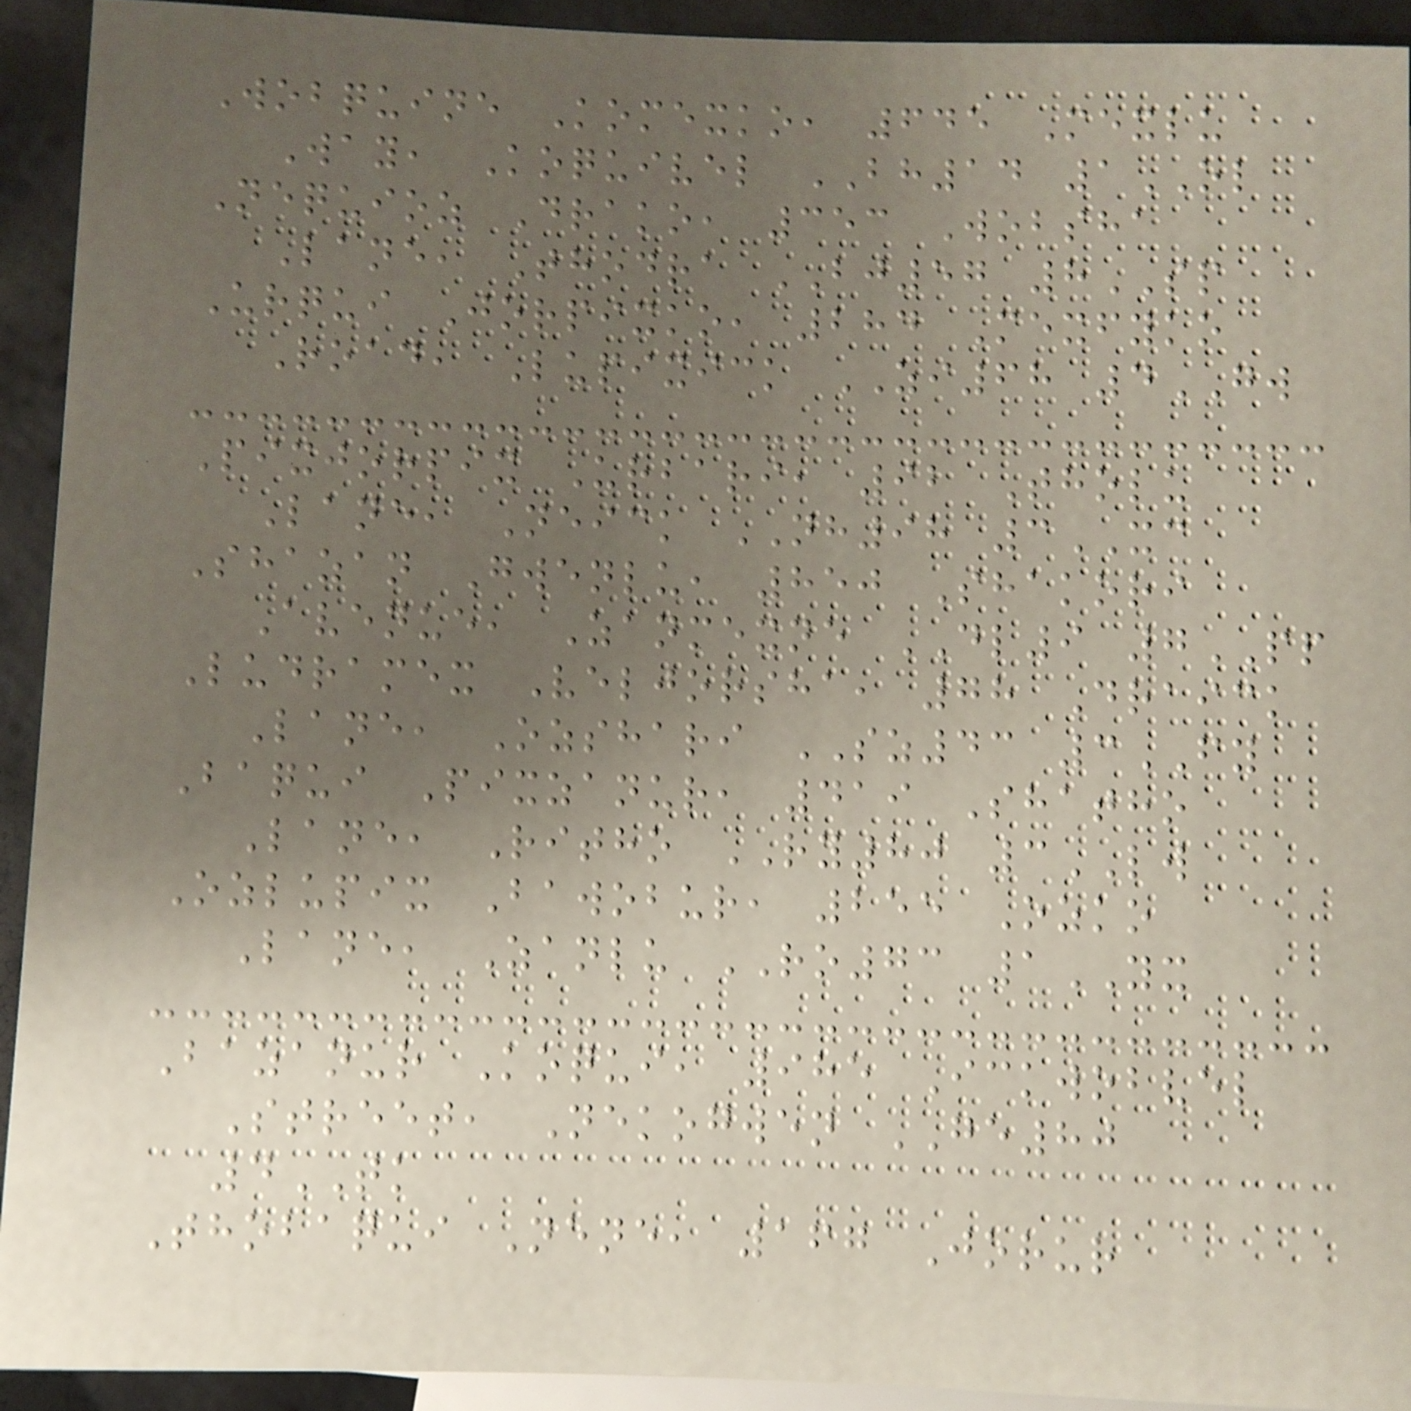Wobquine Komexko, 645 Mexlu
Way, Koquivel BH14 1OL
Nequioz Drako, 353 Wobsha
Lane, Thodra BJ57 8SP
Urqui Jorpixko, 284 Mexfyko
Road, Lupixick ZI68 4GW
Pixjorpix Urbari, 92 Tholu
Lane, Neick NH98 3XC
Shazan Gwenlu, 850 Shakori
Avenue, Zanmexne DL9 7PP
Ludramex Veljorsha, 78 Draick
Lane, Ozshari SZ43 3FY
Baqui Pixzanur, 419 Shatho
Lane, Ritho RY80 3LW
Ozlupix Bawobur, 255 Ozko
Lane, Zanlu RO73 1YX
Bazanur Koqui, 985 Ickwobvel
Street, Nekogwen GE80
4TK
Thobaqui Nene, 167 Jorur
